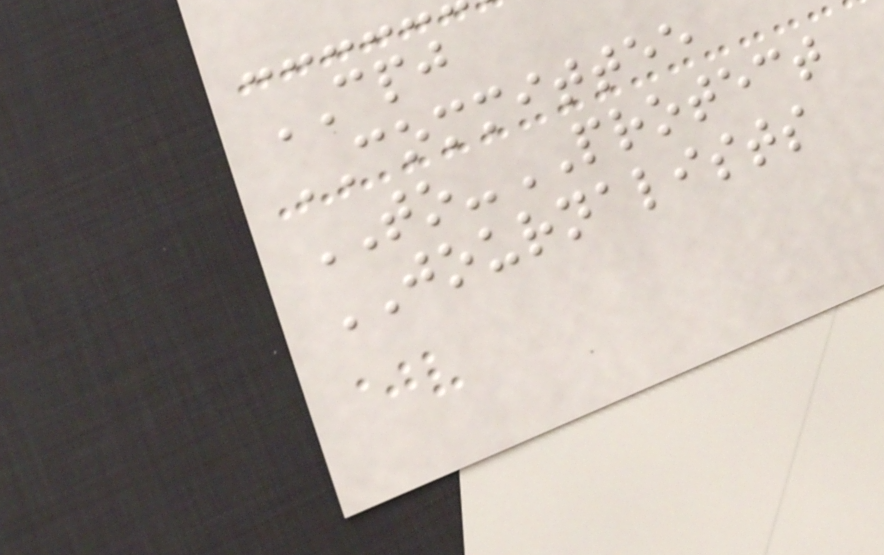CPJ
COMMITTEE
TO-PROTECT
JOURNALISTS
